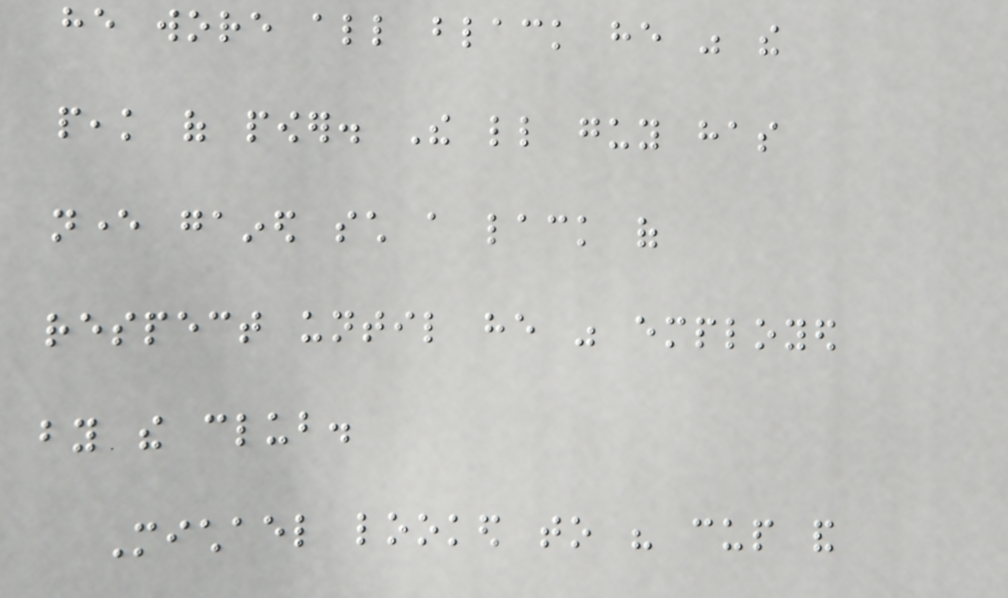he wore all black he was the
peak of power. The little guy has
never gained such a lack of
respect until he was employed
by the club.
Michael looked to his cup and
